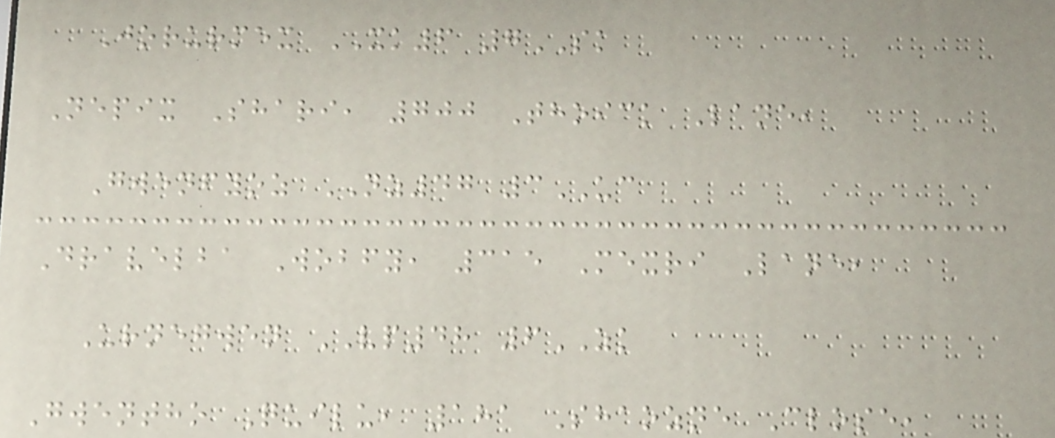Jorurmex XK6 7SK
Nepix Shari, 700 Thoick Lane,
Gwenfyoz NZ47 3UC
Dravelba Wobfy, 315 Mexri Lane,
Urnegwen VP48 6ZK
Gwentho Quilu, 181 Shaozne Close,
